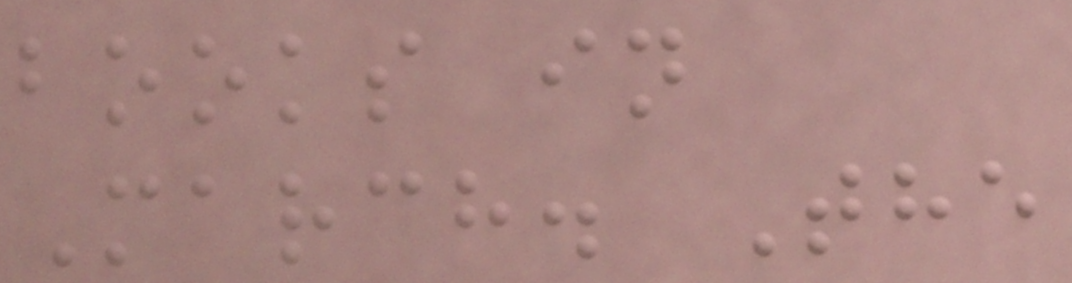books in
March. The
